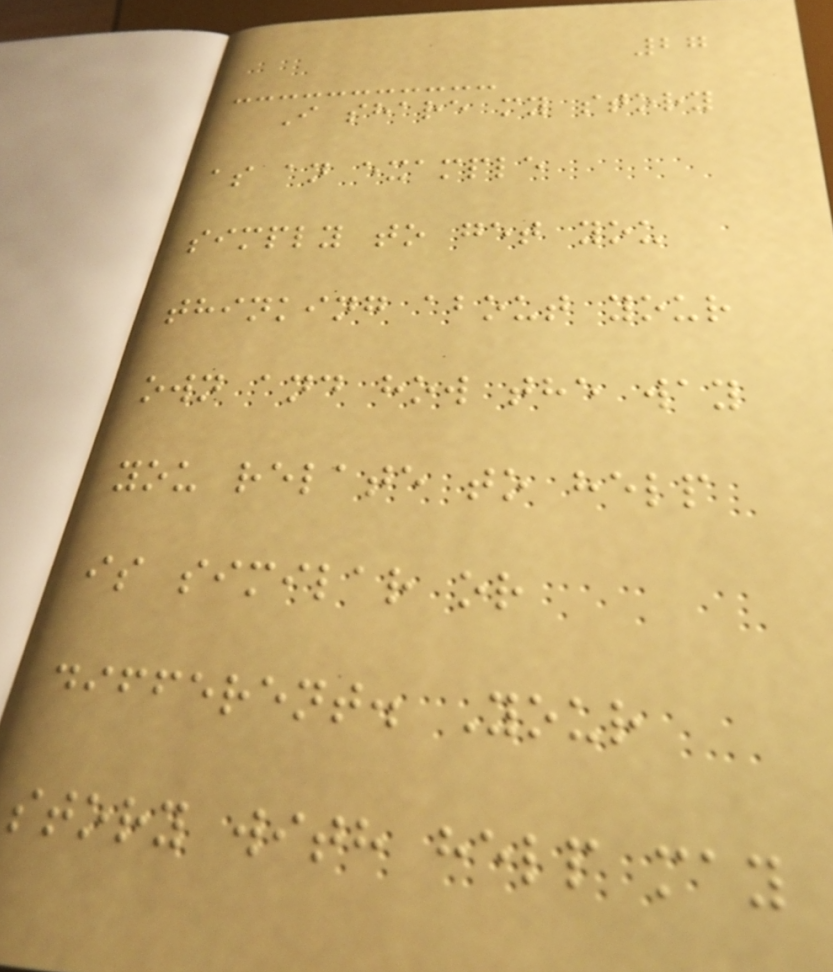27
I share my story
as an example
simply to get you
thinking about your
own and how the way
you relate to help
is similar or
different. Your
story with help may
